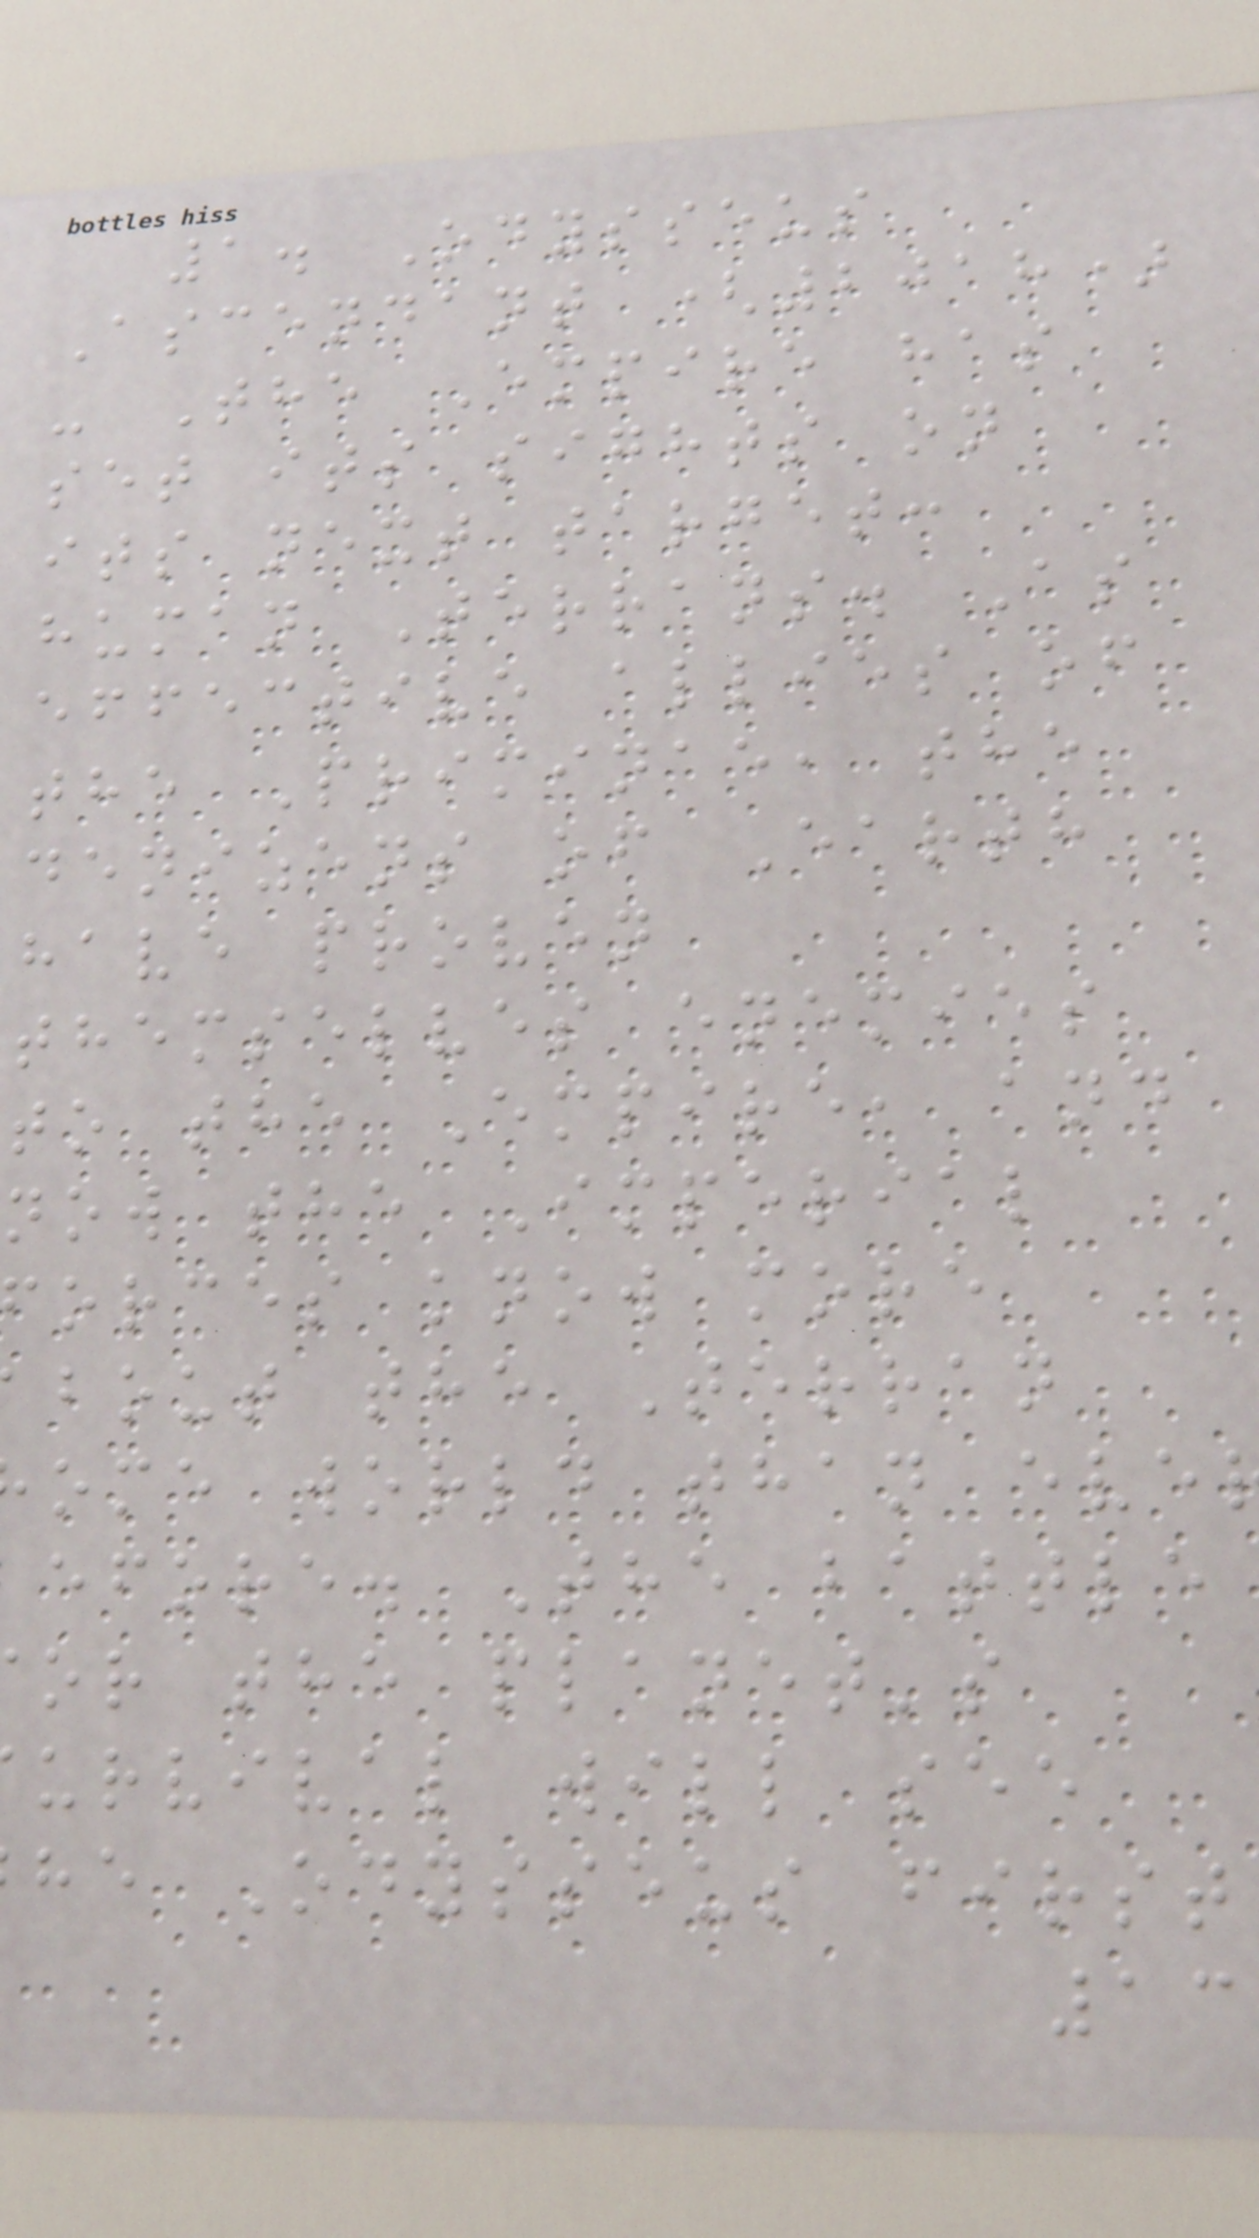1. Odysseus
Ascendant (2018)
- The Empire has
set its sights on
its next target:
human Terrans. As
effective allies of
the Priminae, the
denizens of Earth
have proven
themselves enemies
to the Empire, and
now the Imperial
orces know more
bout the Terran
ome world than eve
efore. The battle
or the planet's
urvival will see
he Odysseus first
